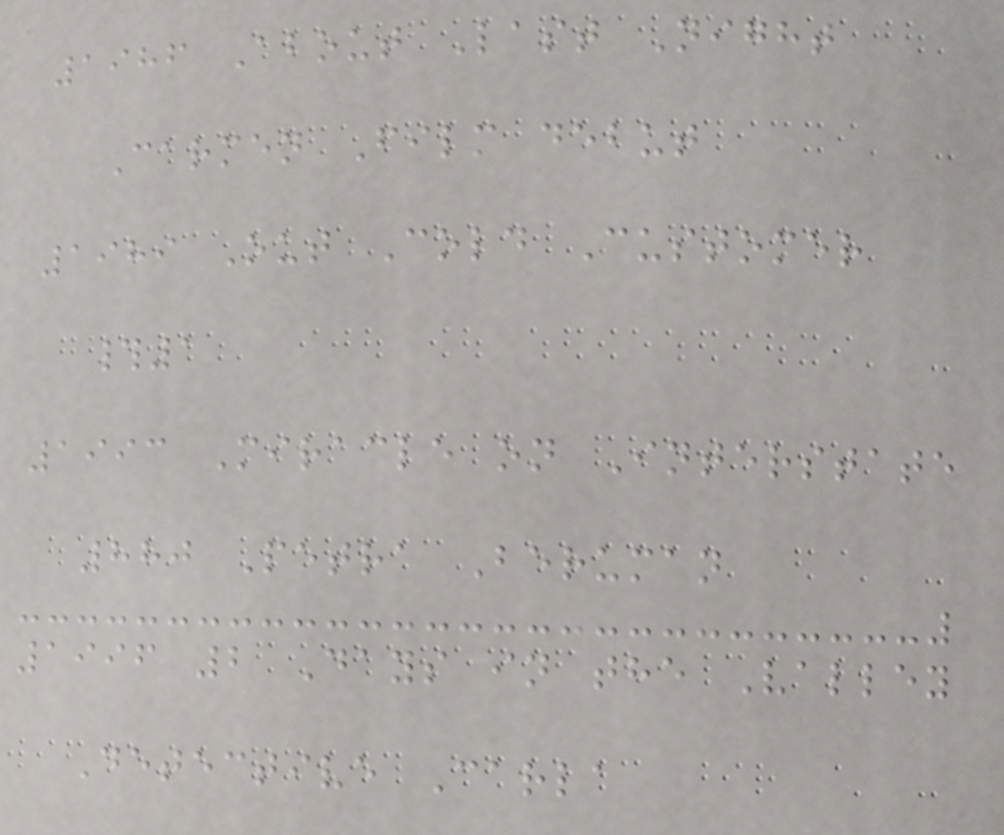1986 About Last Night
Carmen Film debut
1989 Out Cold Customer
#1
1993 Miracle on Interstate
880 Petra Beruman
1996 2 Days in the Valley
Detective Carla
